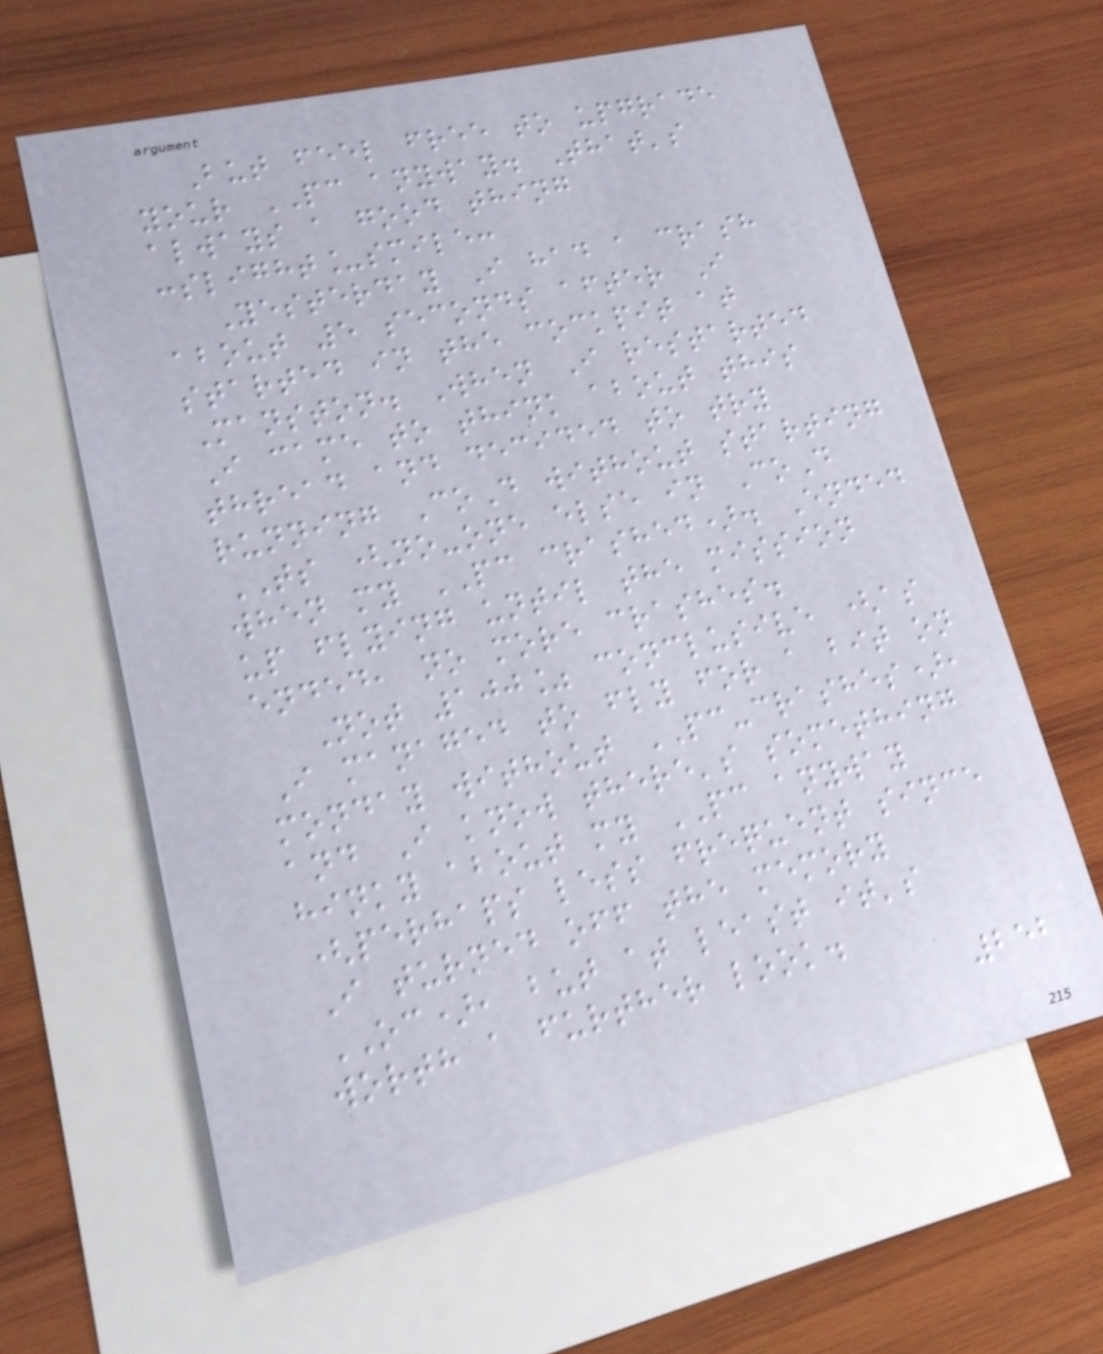But feel free to upgrade
your PC anyway. That's
always a good thing
:slight_smile:
Yesterday I had a crash
about 5 seconds after I
started in the cockpit at
Manston. When I restarted
I came to think about this
thread and decided to try
running CoD without starting
TS (no-one else in CoD
when my PC crashed). Ended
up flying until the mission
ended, no more crashes.
Not 100% conclusive (as
I managed to fly for a bit on
monday without PC-crashes),
and I know there's something
hinky about my PC anyway
(perhaps less frequent since
I turned off the memory
OC), but at least it's
worth a further look.
252
